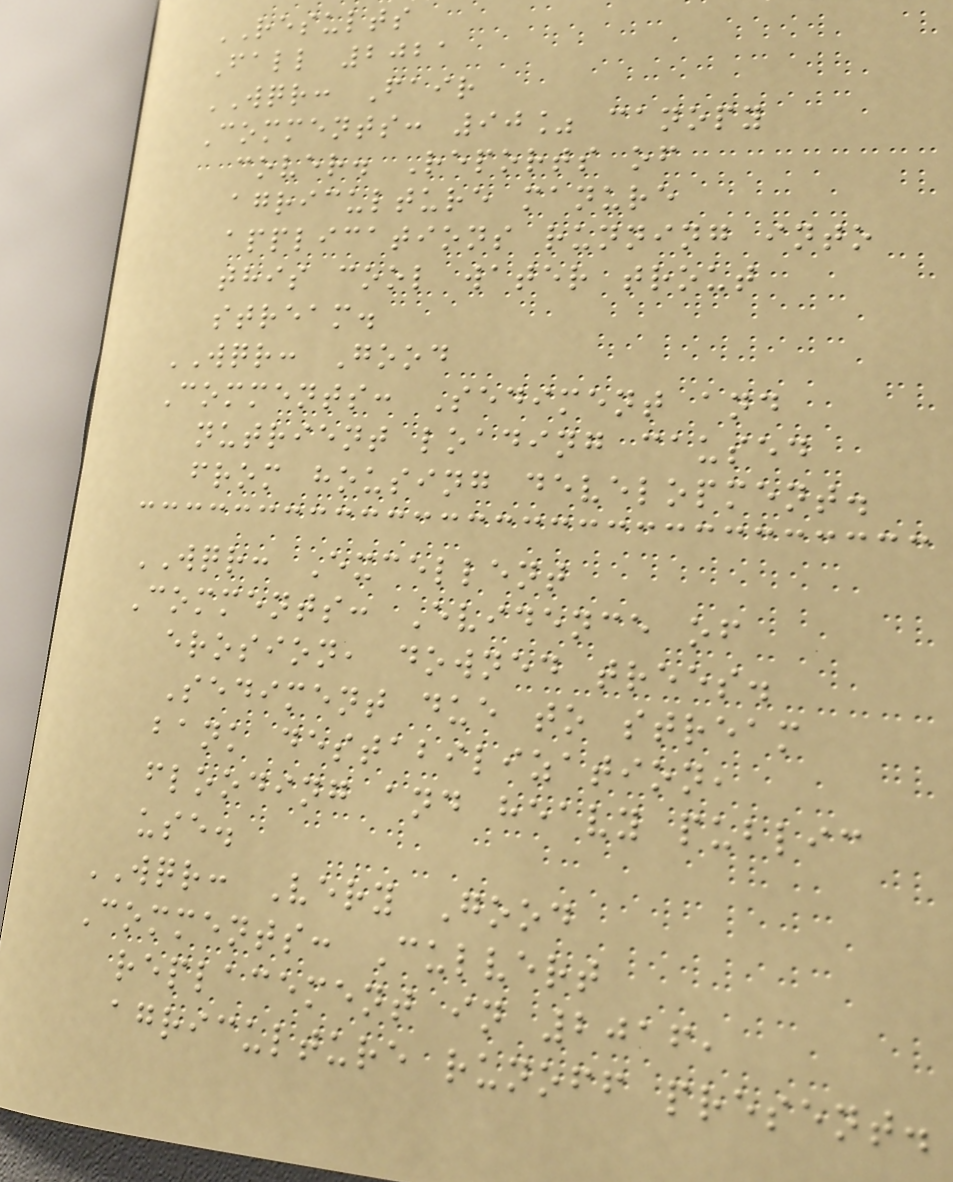RESULTS
Fall 2021
WQR: Fair
Comments: 90% canopy
cover. Reports of
agriculture manure
applications running into
this cool water trout
stream.
WQR: Good
Comments: Sediment and
nutrient loading caused
from housing development.
WQR: Excellent
Comments: Evidence of
erosion, downed trees.
Sediment due to stream
bank destabilization,
flooding and heavy public
use.
WQR: Very Good
Comments: Culvert
replacement in 2016,
agriculture runoff present.
